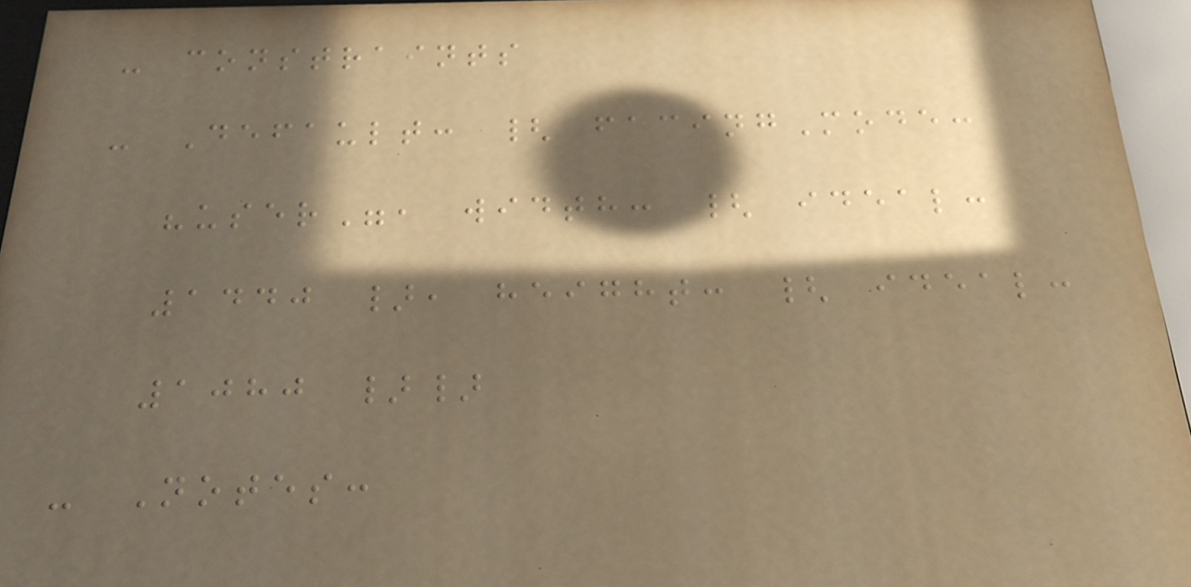- constraints
- Default: { facingMode:
"user", width: { ideal:
1440 }, height: { ideal:
1080 }}
- Notes:
